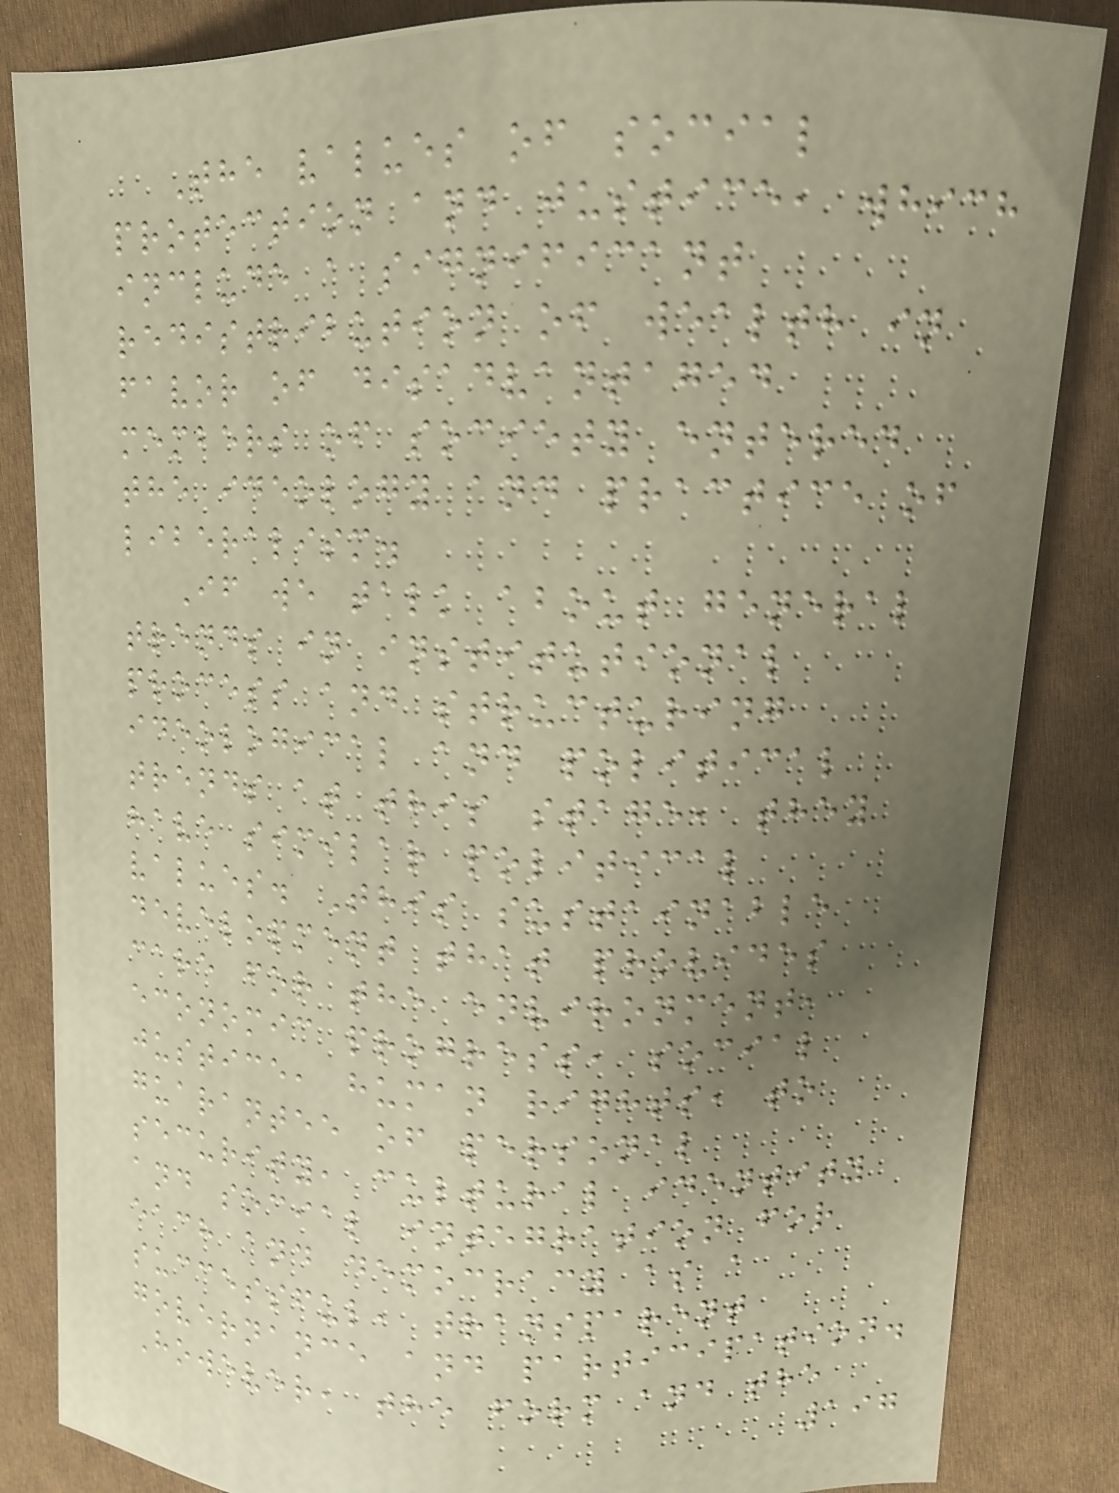The values of social
protection and justice, which
include a significant
redistribution of wealth in
favor of disadvantaged
members of society entered
the ideology and practice of
liberalism.
If we talk about general
trends in institutional
process and structuring
ideological and political
trends at this stage, they
have similar political
values. This sustainable
development that provides
care for the environment,
economic progress, social
justice, human rights, to
guarantee of personal
security, cultural identity
and social integration for
each and democracy as a
successful, transparent
governance and participation.
However, the form and the
197
